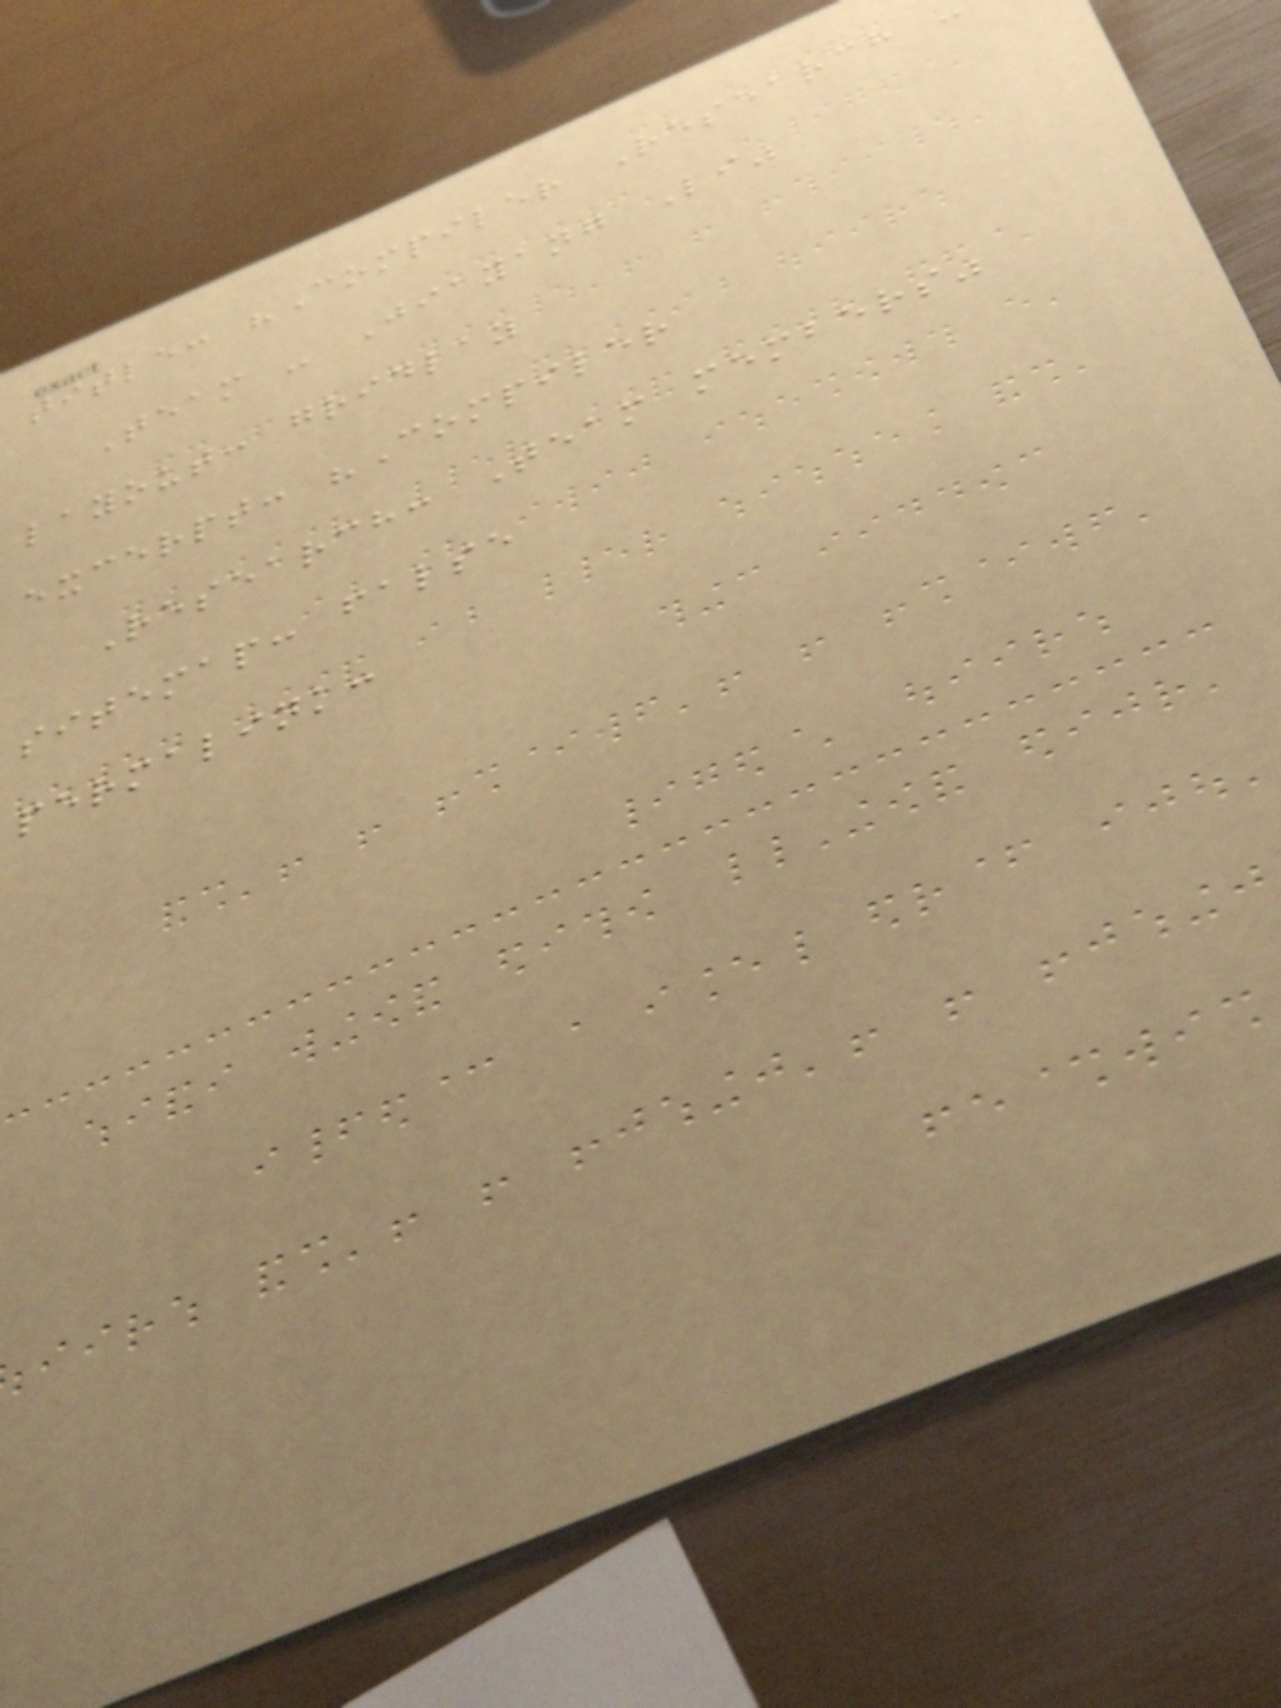title: "Compiler Research
Team - Jiayang Li"
layout: gridlay
excerpt: "Compiler
Research: Team members"
sitemap: false
permalink:
